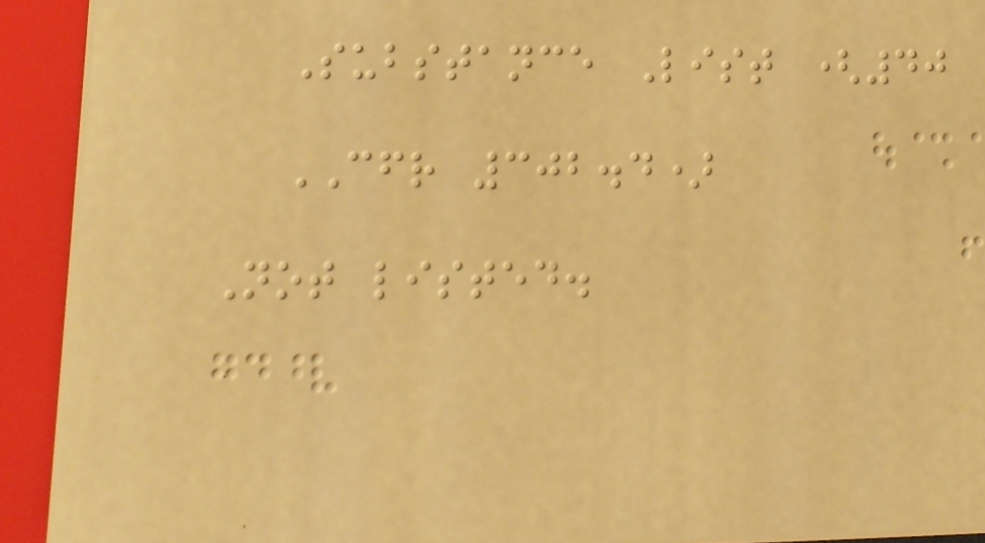Substance List (40
CFR 302.4)
Not listed.
